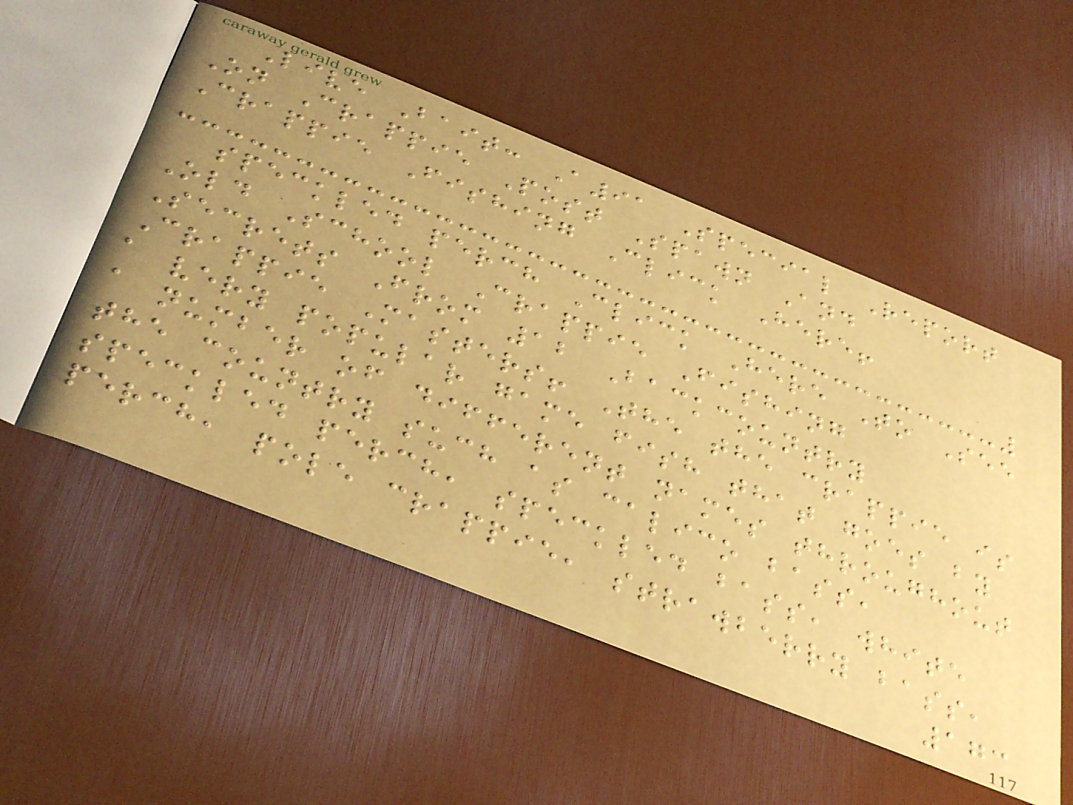Live Bait: A91 Special Report
On Crappie Post Spawn And
Crappie Fishing Click Here!
speckled perch Click Here To See
Old School Crappie Fishing
Secrets From 12 Backcountry
Crappie Masters! The the crappie is
a very popular game fish that goes by
a number of different names throughout
the country such as calico bass,
speckled perch, speckled bass, white
perch, pole crappie, strawberry bass,
173
